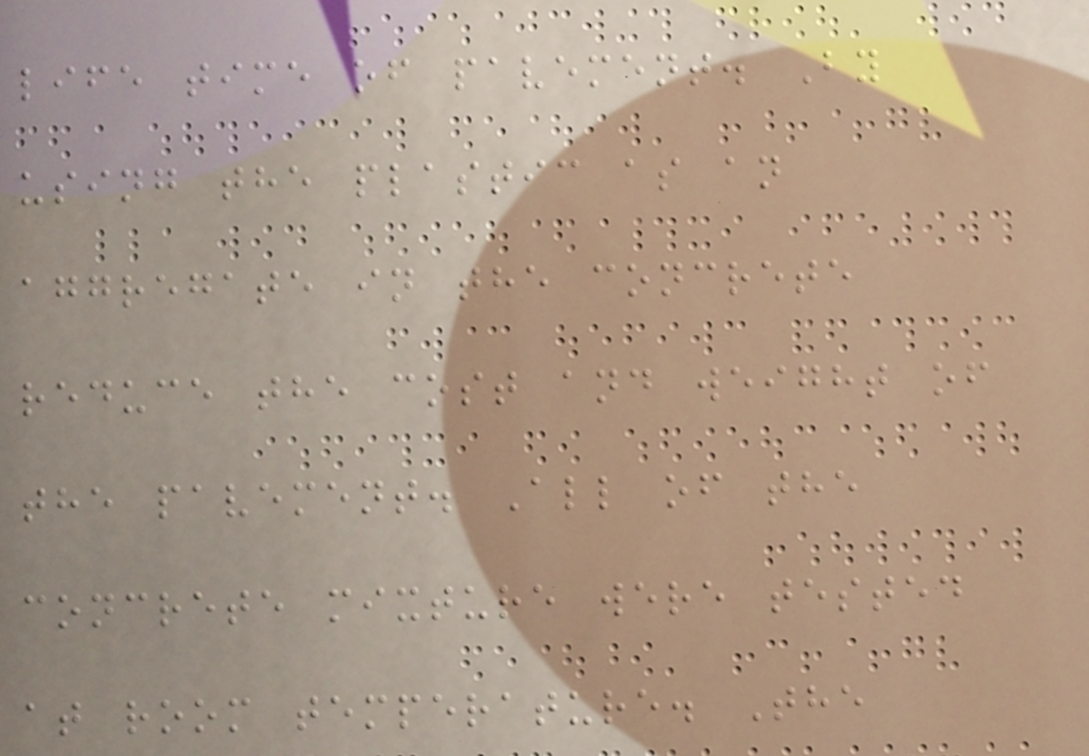life time of pavement. By
using the plastic as an
aggregate in the concrete
reduce the cost and weight of
the pavement. All of the
concrete mixture were tested
at room temperature. The
